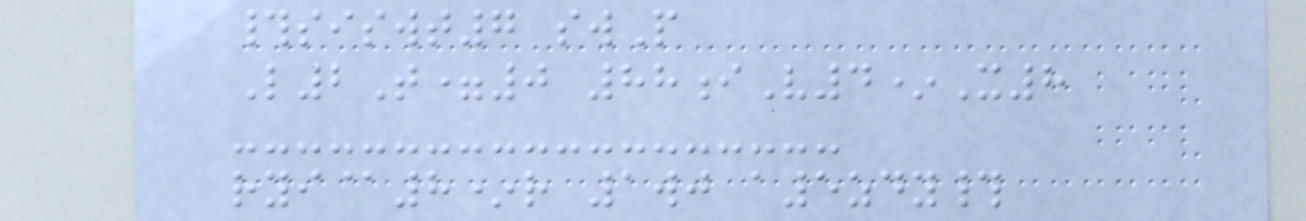#siswt7 swP
L2T=0 88iV4*X8
ryi@8*r 1wj a5zdy#
